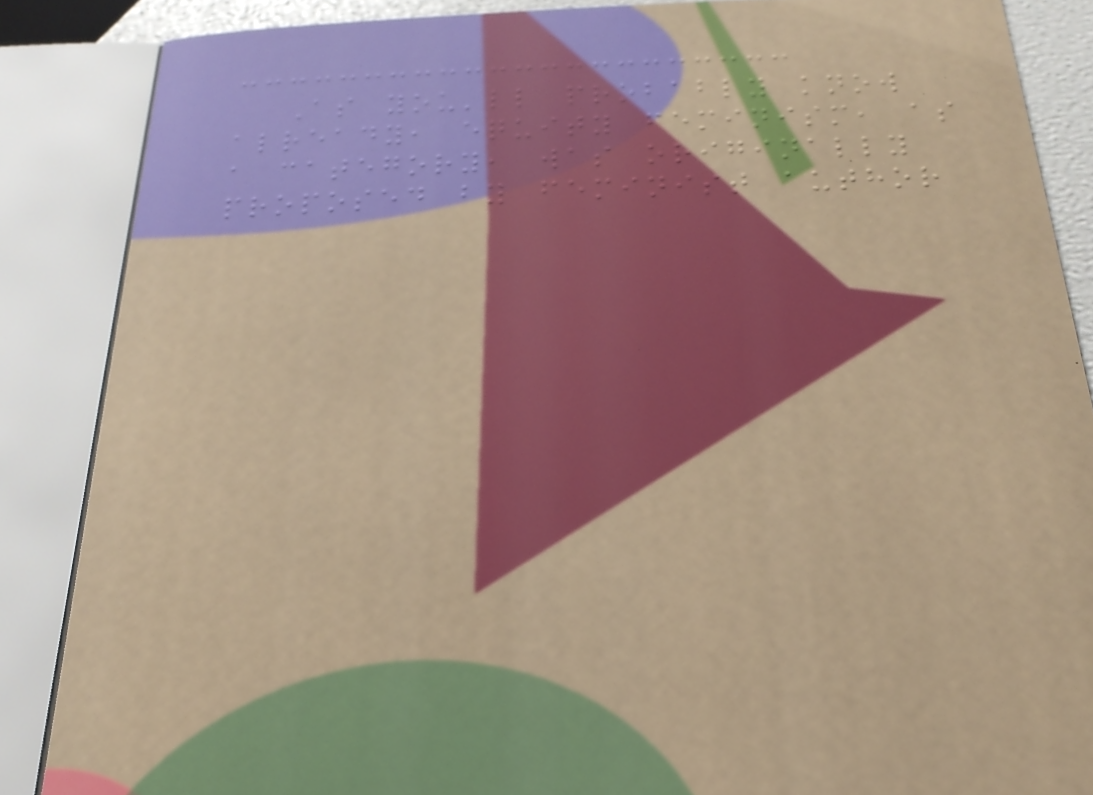As you'll probably know
already, equity feminism, as
a category, was originally
proposed by feminist author
